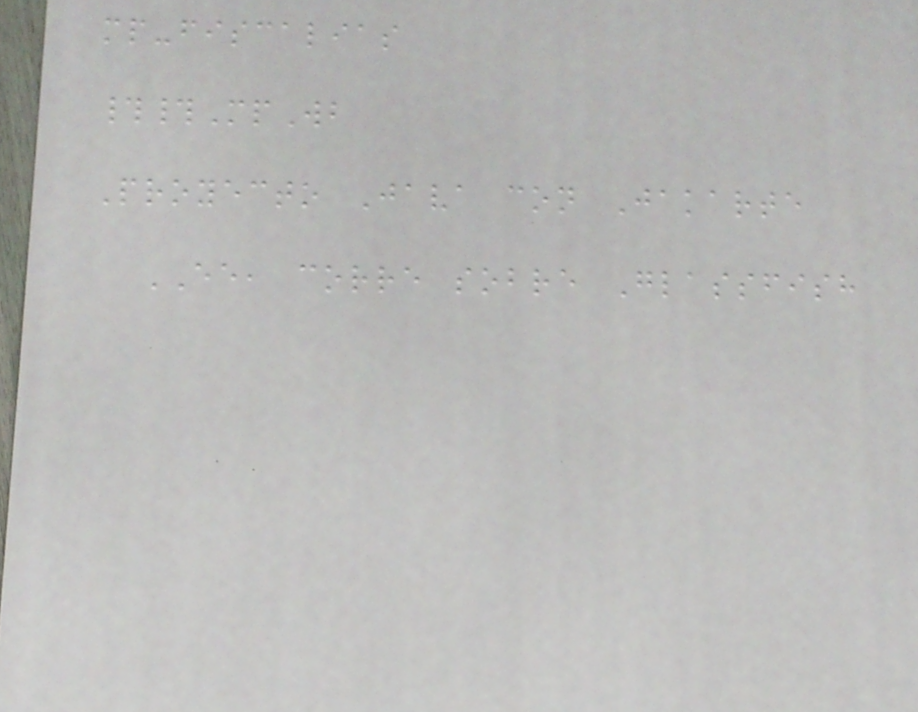mp-fiscalias
##MpWb
Proyecto Java con Jakarte
EE, corre sobre Glassfish
